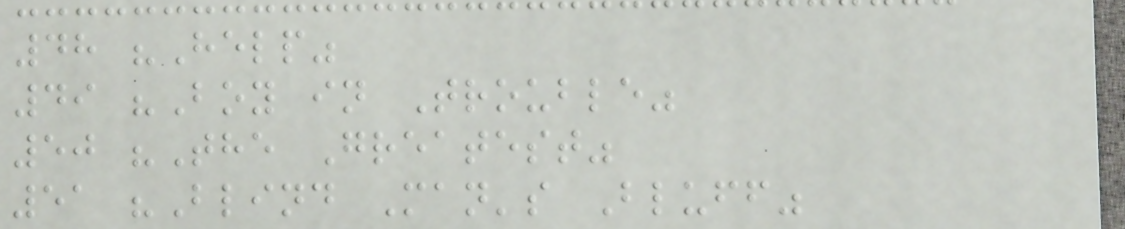48 "Help"
49 "Boy in Trouble"
50 "The Greatest"
51 "Blind Man's Bluff"
